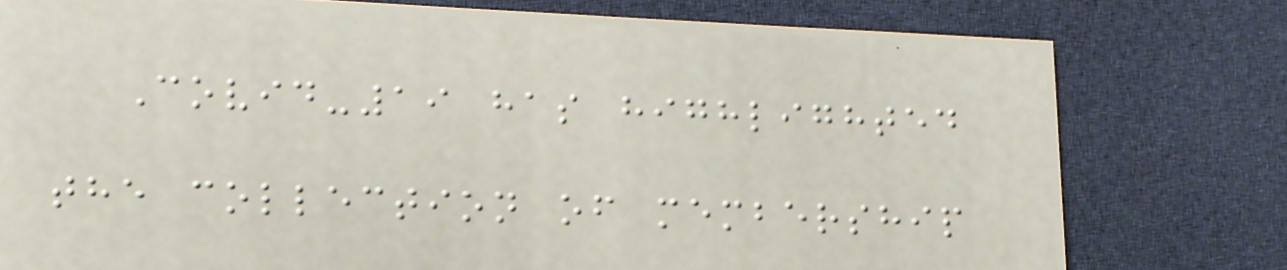Covid-19 has highlighted
the collection of membership
